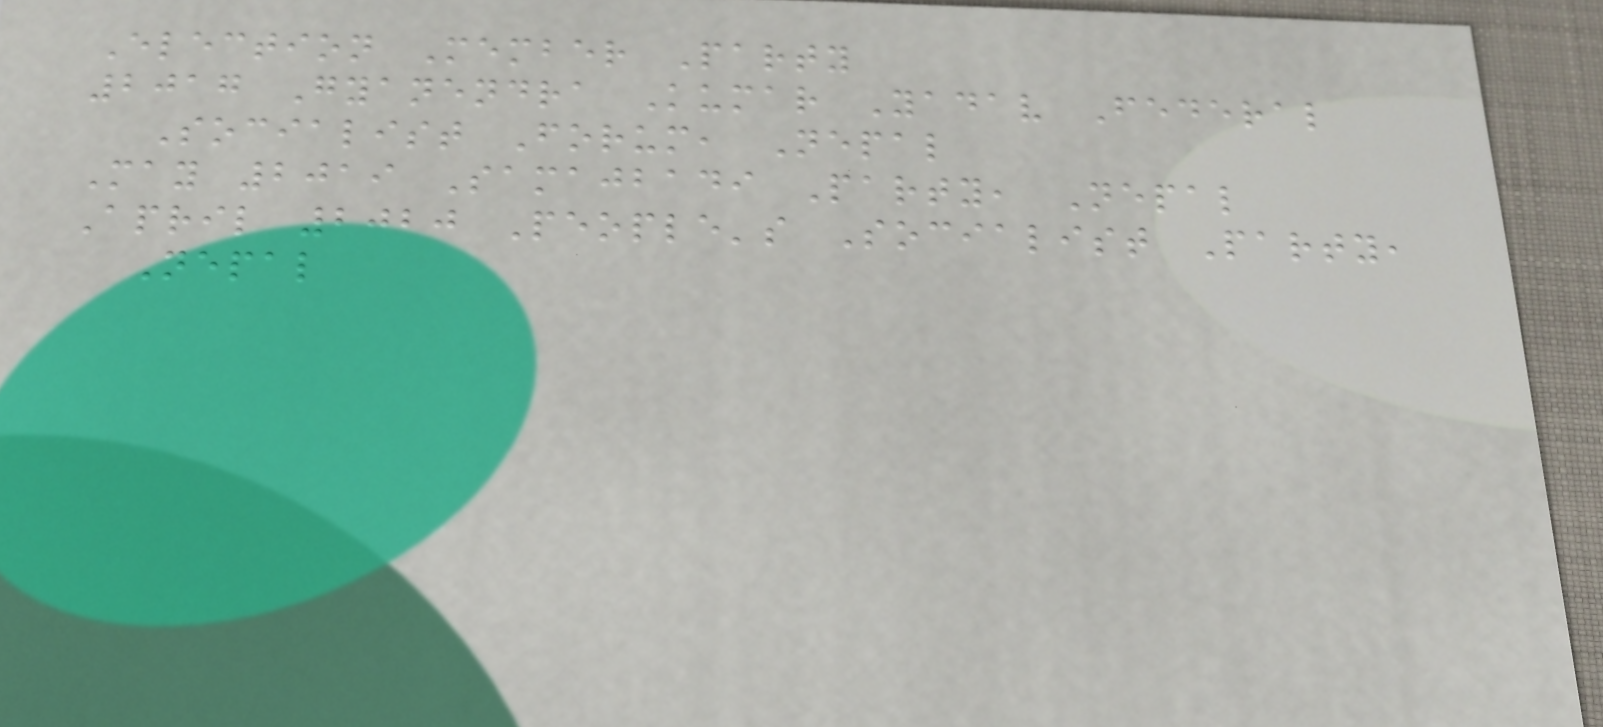Election Member Party
2017 Gyanendra Kumar Yadav Federal
Socialist Forum, Nepal
May 2019 Samajbadi Party, Nepal
April 2020 People's Socialist Party,
Nepal
